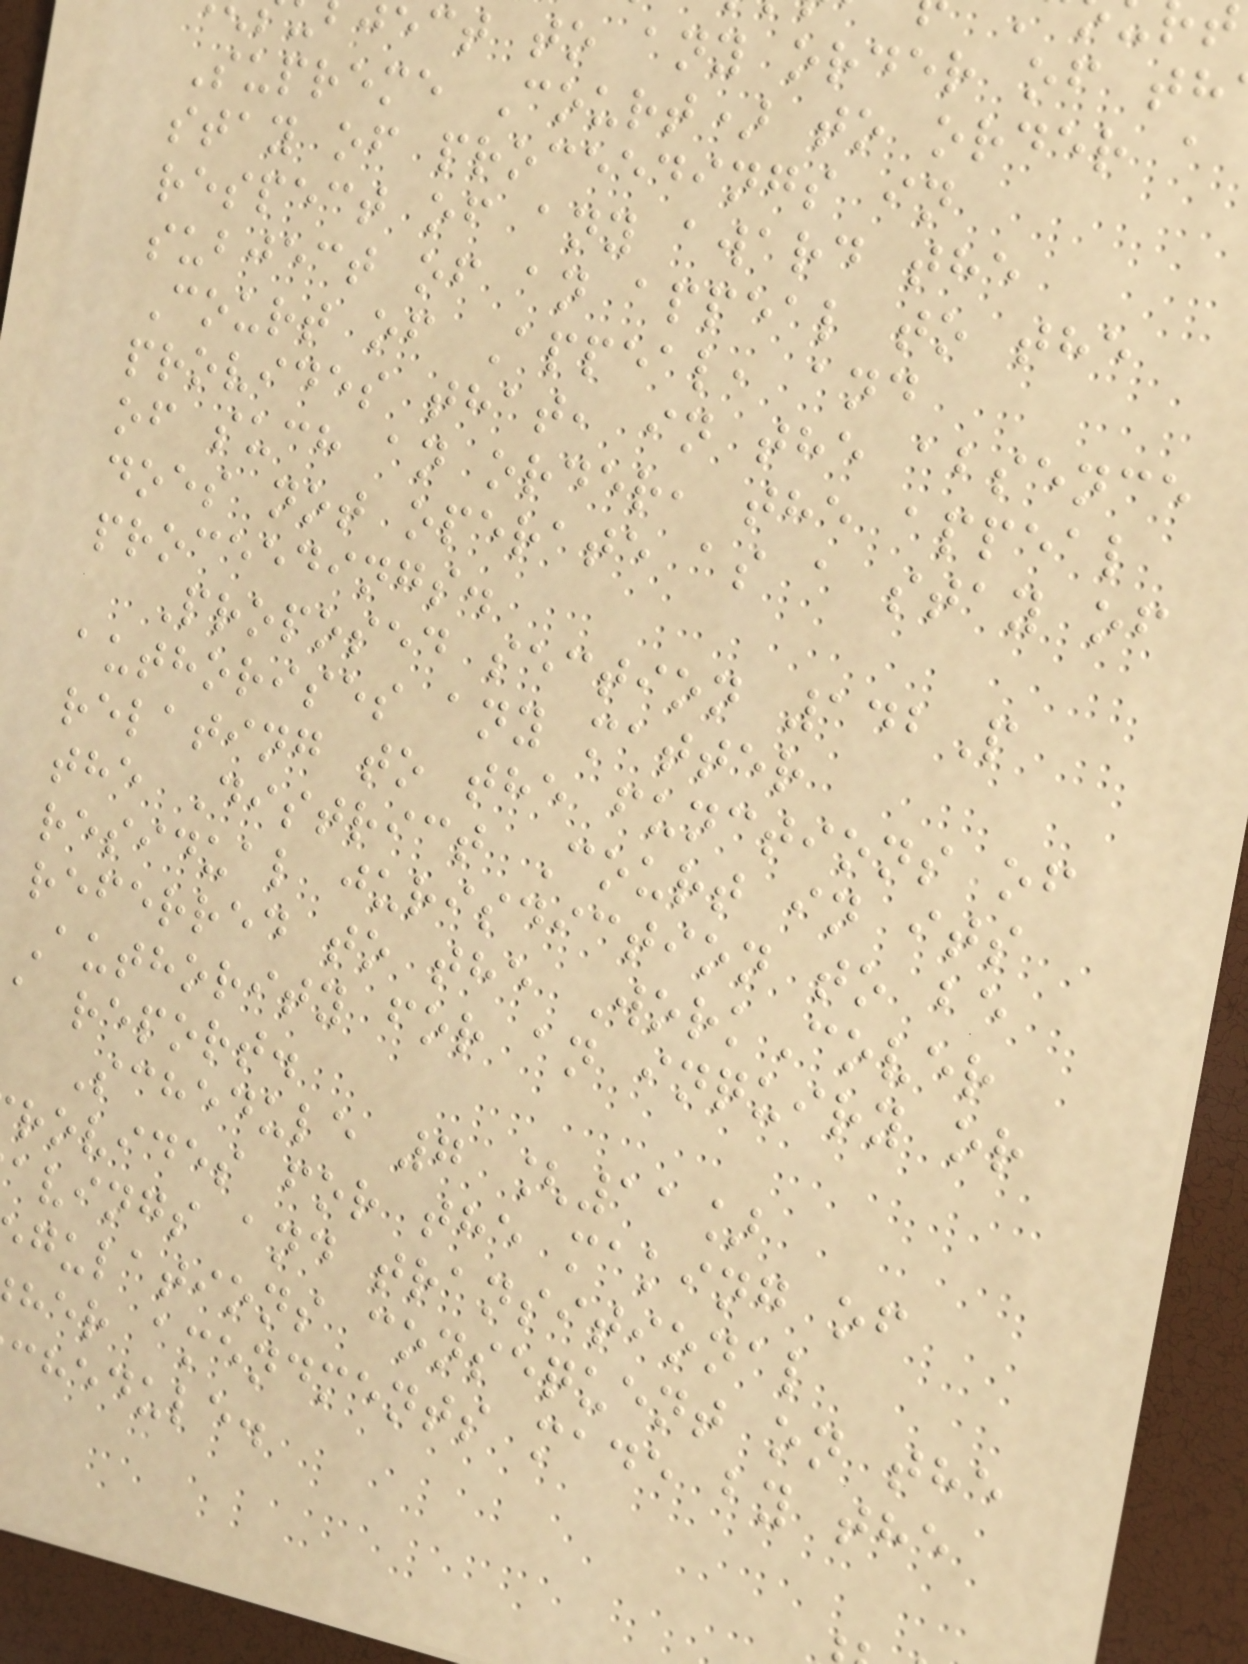ject to any order of th
Supreme Court) to order a
stay of proceedings in
respect of any award the
subject of an appeal to the
Court of Appeal, and
provides that, in the absence
of such an order, the appeal
does not operate as a stay of
proceedings.
Proposed section 142P
authorises any matter
relating to the functions of
the District Court in its
residual jurisdiction to be
referred to the WorkCover
Authority for an inquiry or
a report.
Schedule 7 [11]
rovides for the making of
avings and transitional
gulations consequent on the
her amendments made by the
chedule.
